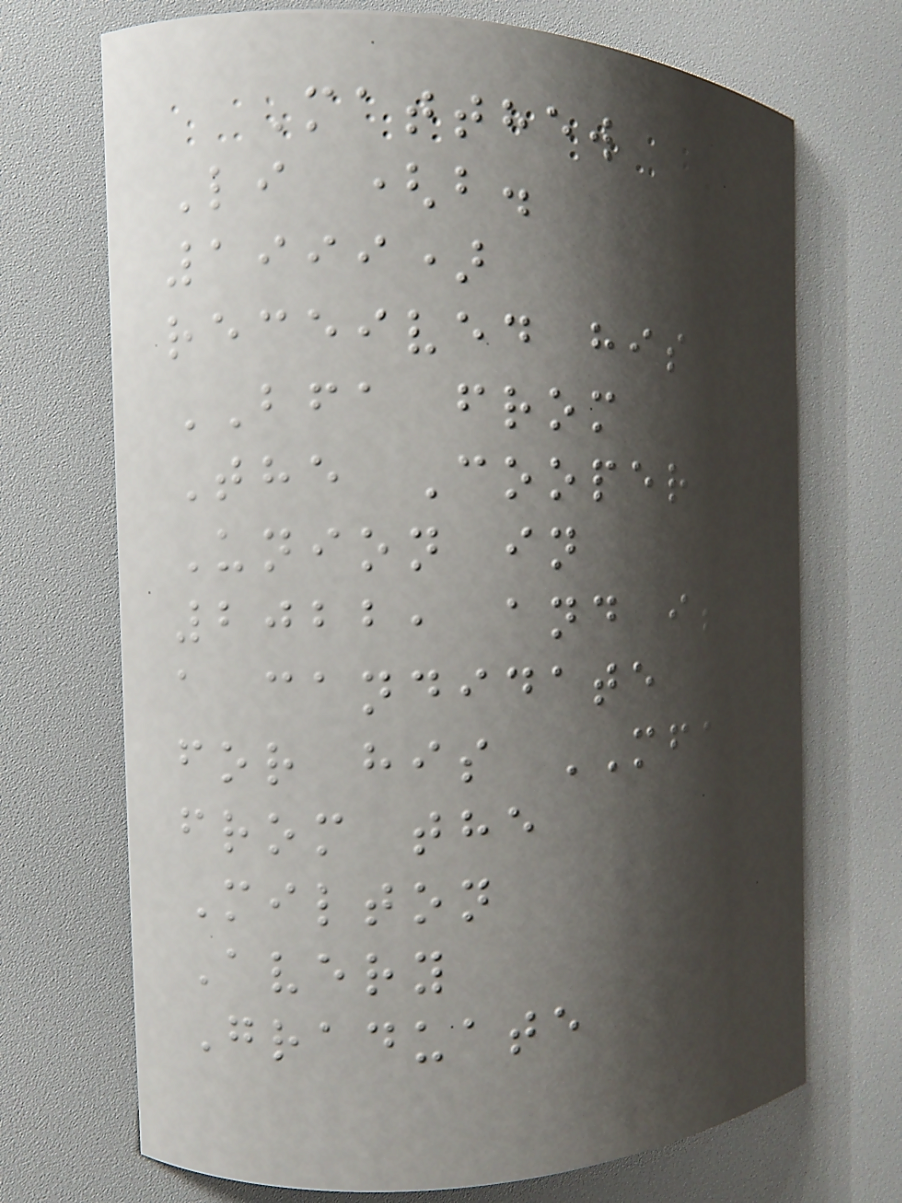Matthew
Li (b.
1999)
received his
BFA from
The Cooper
Union in
2022, and is
a candidate
for his MFA
from the
Milton
Avery
Graduate
